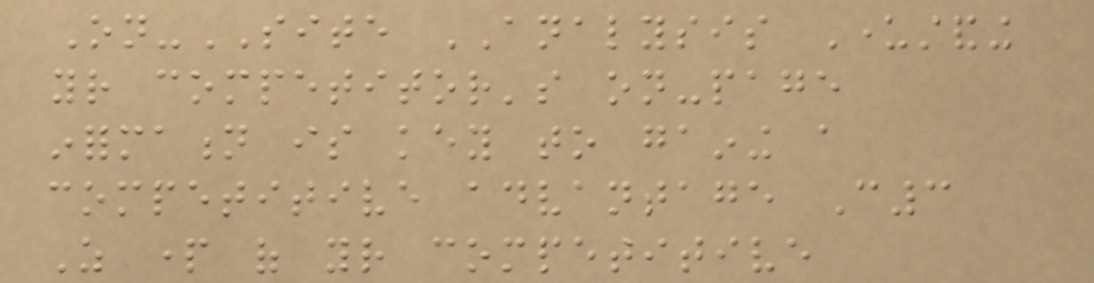On-SITE ANALYSIS Understanding
your competitor's on-page
information is key to gaining a
competitive advantage C3
As part of your competitive
